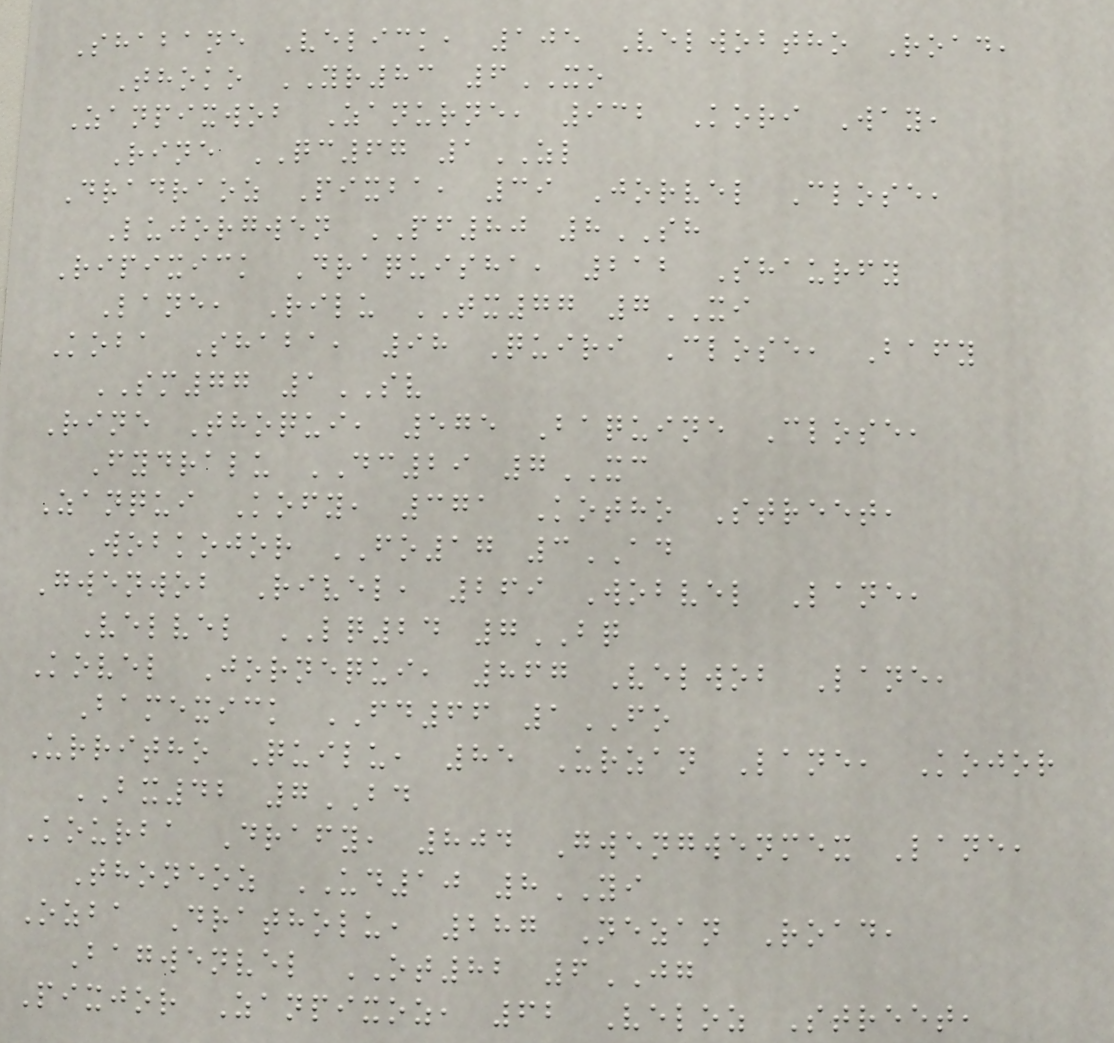Shabane Velick, 105 Velwobtho Road,
Thoko YR83 6XO
Zanpixwob Zanurne, 932 Kori Way,
Rine QC67 1ZL
Dradraoz Pixba, 39 Jorvel Close,
Lujorgwen PF80 8SH
Ripixick Draquisha, 212 Shaurfy
Lane, Rilu TX77 7XI
Koba Shaba, 98 Quiri Close, Bafy
SM77 1SV
Rine Thoqui, 575 Baquine Close,
Fydralu DC29 7XC
Zanqui Kofy, 371 Kotho Street,
Wobkojor FO17 3AD
Gwenwob Rivel, 269 Wobvel Lane,
Velvel LQ24 7BQ
Kovel Jornequi, 867 Velwob Lane,
Bamexick FD66 1FO
Urritho Quilu, 85 Urzan Lane, Kojor
BX42 7BD
Kourba Drafy, 804 Gwengwenmex Lane,
Thoneoz UD10 8YI
Ozba Dratholu, 287 Nezan Road,
Bagwenvel OT82 6JG
Pixjor Zanpixoz, 62 Veloz Street,
